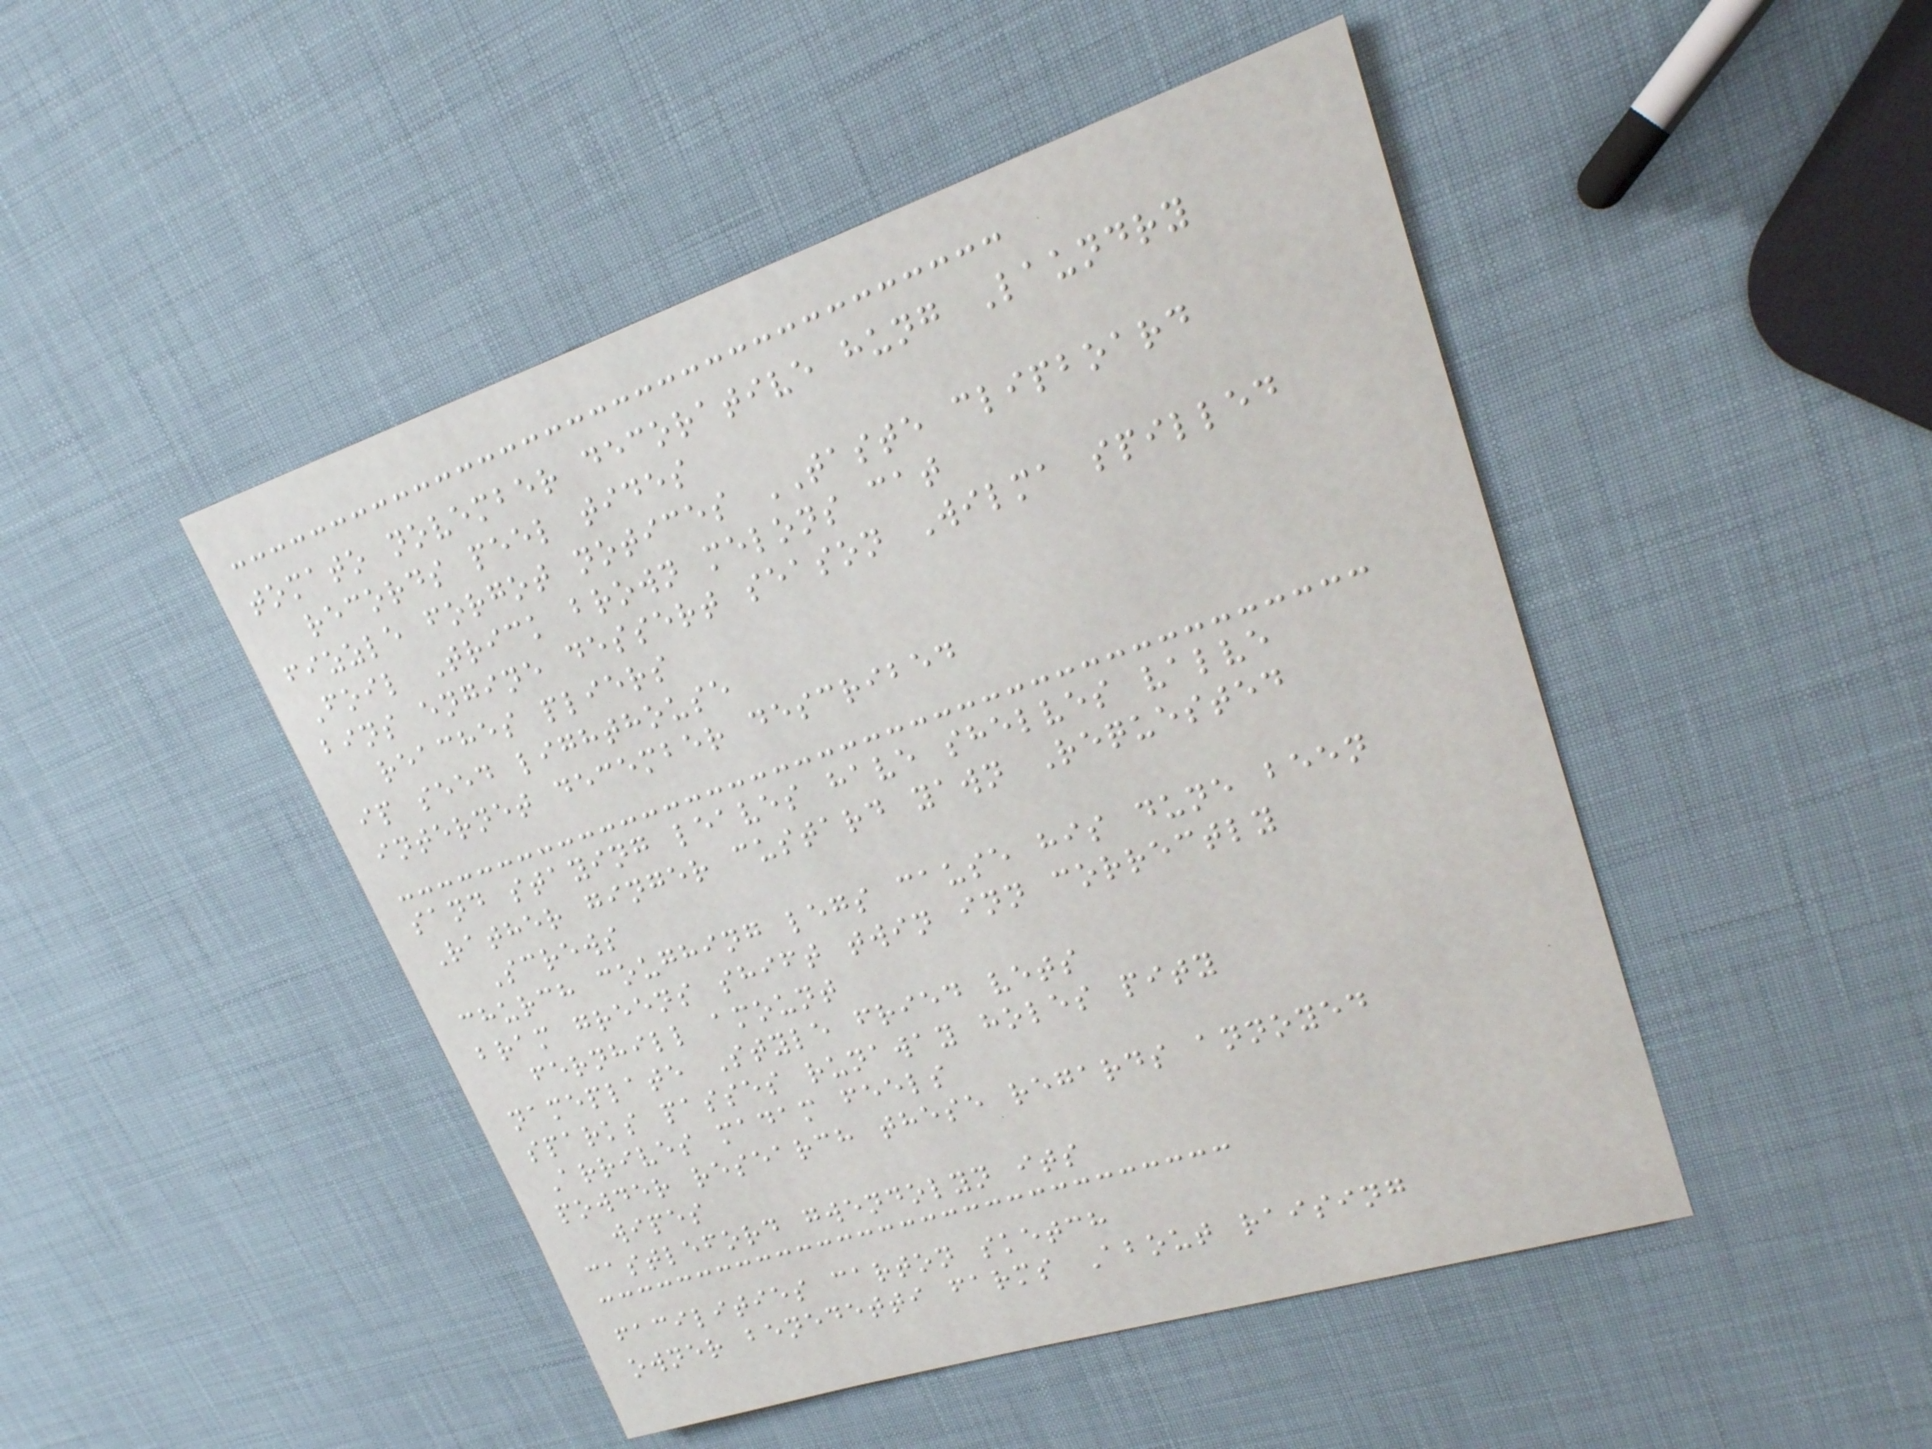tomato november decorative hung Laundry
records peel tides
fizzle forgot notices TASTE clipboard
Foil Trick brown melons cat
bins engine dessert season Wilma spilled
reaches pliers
ip seed lighthouse
internet december described
sand staying leaves have shelves valve
Rather ginger custard yawn Requested
Screws
church coughing legs cause his dune been
bram greens shift twin inn correctly
fernhill amount
nameplate Style fried vets
sparks passes runaway holes pity
Arrives madam feels
powder research these regards annoyed
wipes
castleford gwendolyn its
facilities carton sketch
owner benedetti farms About raising
